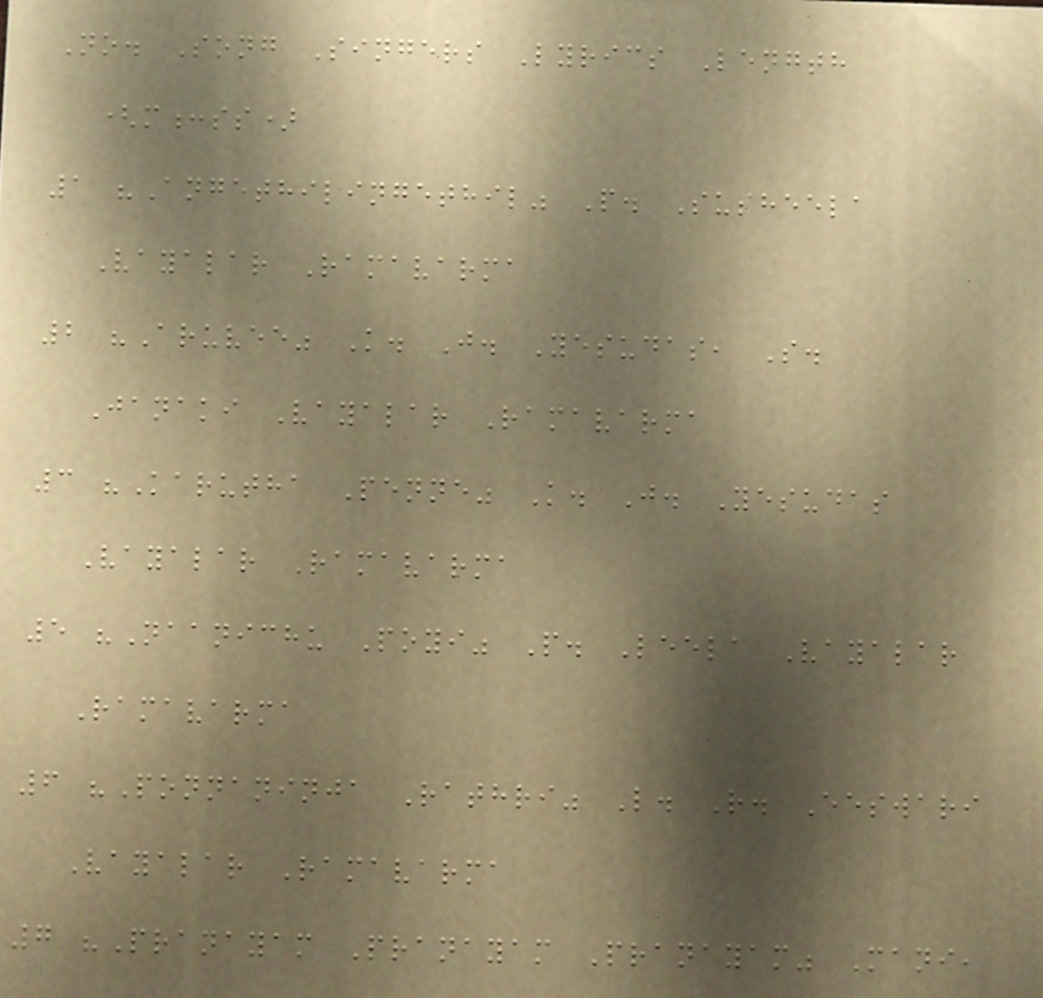No. Song Singers Lyrics Length
(m:ss)
1 "Angethilingethil" P. Susheela
Vayalar Ramavarma
2 "Aruvee" K. J. Yesudas, S.
Janaki Vayalar Ramavarma
3 "Karutha Penne" K. J. Yesudas
Vayalar Ramavarma
5 "Naanichu Poyi" P. Leela Vayalar
Ramavarma
6 "Ponnaninja Rathri" L. R. Eeswari
Vayalar Ramavarma
7 "Pranayam Pranayam Pranayam" Mani,
